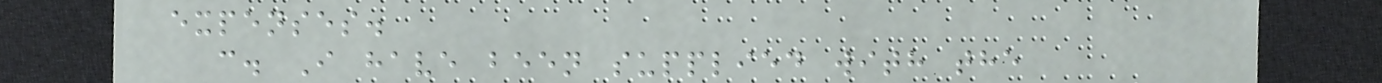expenses.
c. I have been supplied with the
